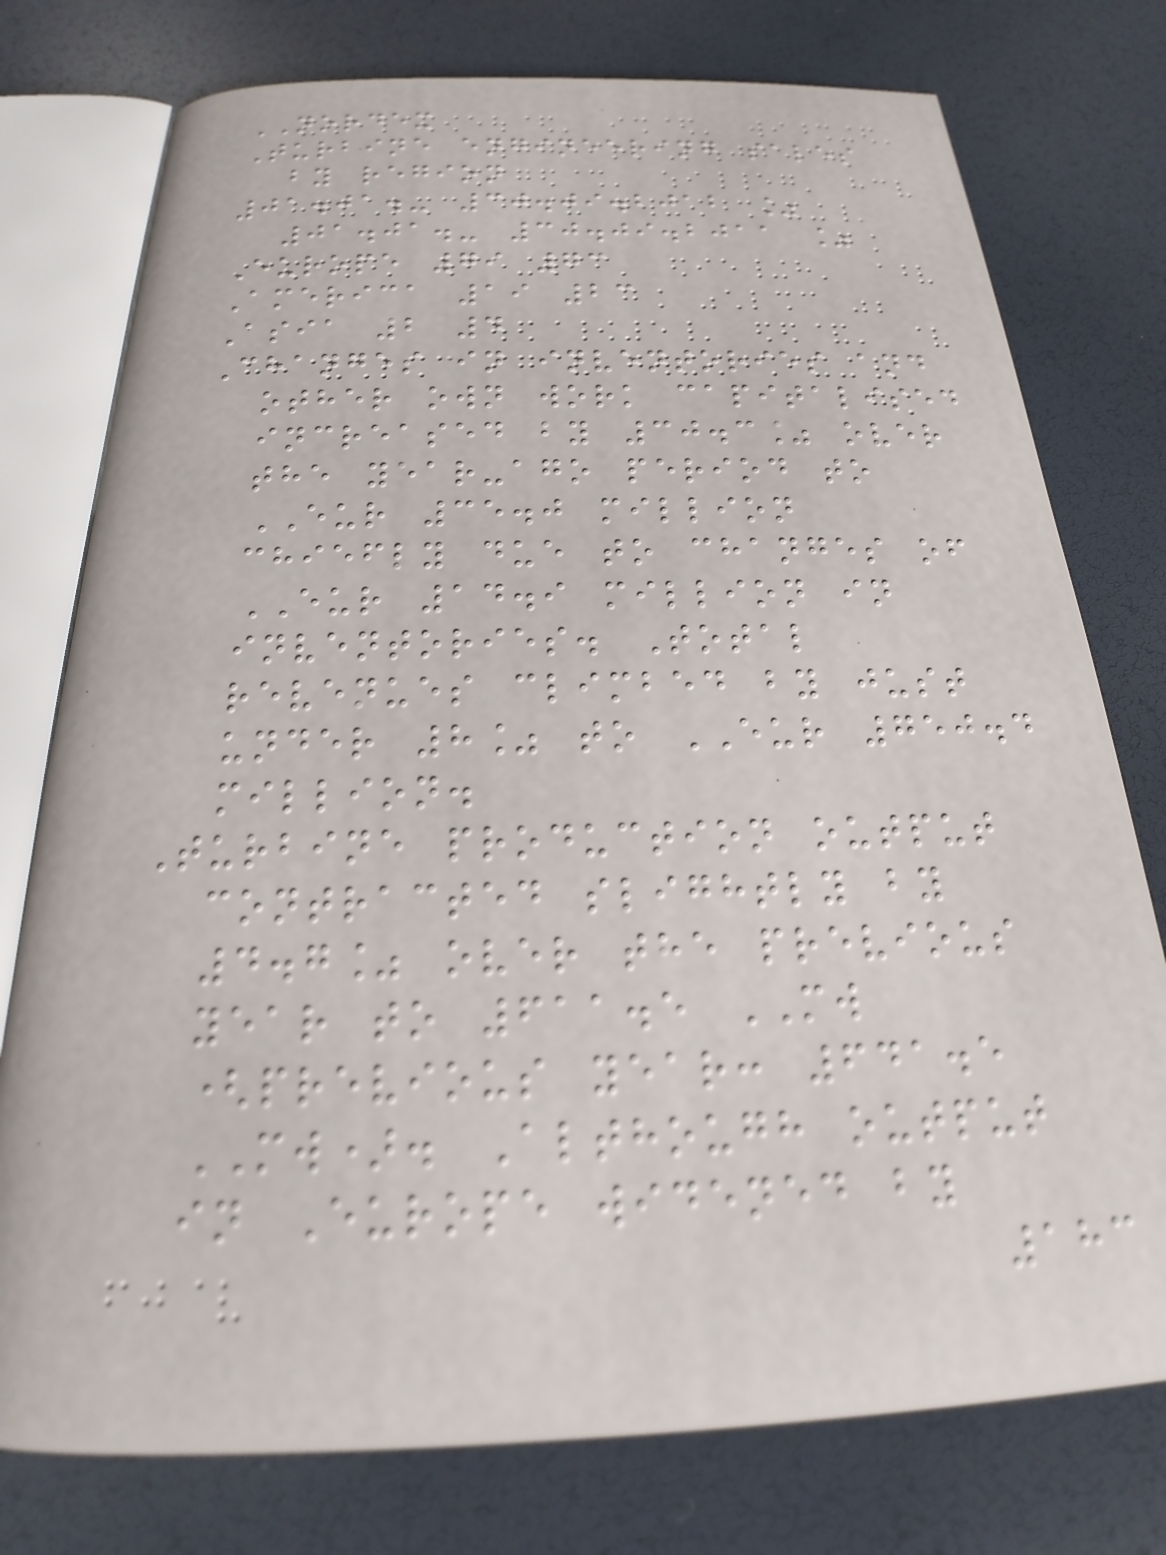NORDEX
Turbine engineering sales
by region
01.01.- 30.09.2012 %
01.01.- 30.09.2011 %
Europe 79 73
America 19 23
Asia 2 4
Changes in inventories and
other own work capitalised
increased by 30.3% over
the year-ago period to
EUR 35.0 million
chiefly due to changes of
EUR 14.9 million in
inventories. Total
revenues climbed by just
under 8% to EUR 750.4
million.
Turbine production output
contracted slightly by
4.7% over the previous
year to 611.5 MW
(previous year: 641.5
MW). Although output
in Europe widened by
183
